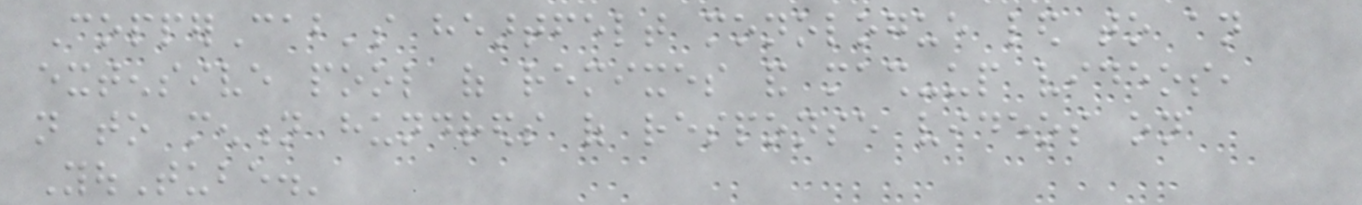CopperCab's heartfelt monologue led to an
extensive pool of remixes and mash-up videos,
not to mention hundreds of response videos on
YouTube.'
